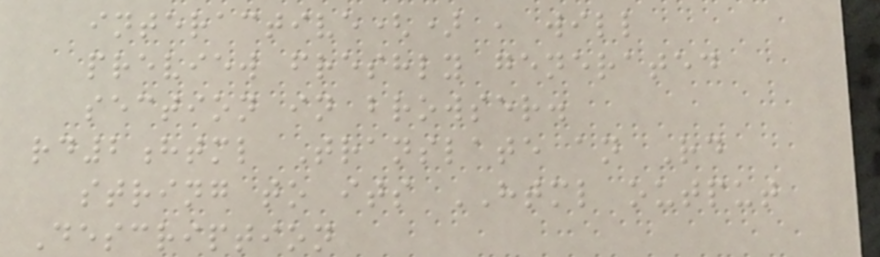interactive() , will
preview freshly generated
section in browser.
rd2html Translate an Rd
string to its HTML output
Description
